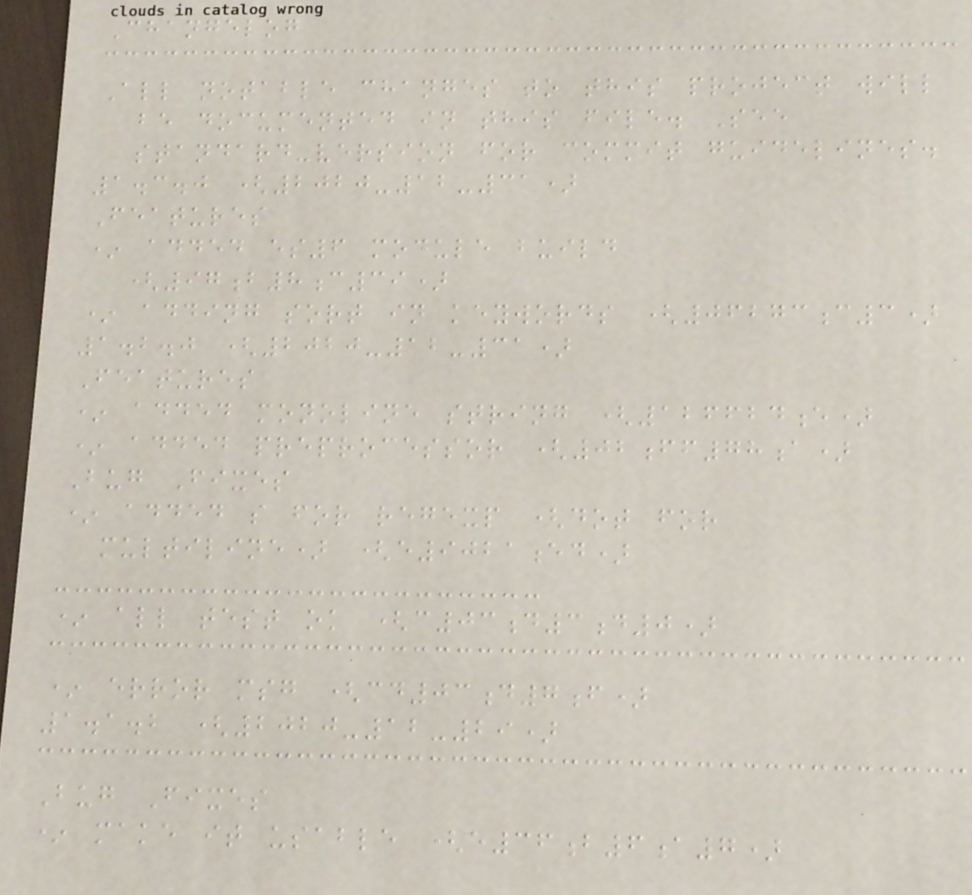Changelog
All notable changes to this project will
be documented in this file. See
standard-version for commit guidelines.
1.3.0 (2020-12-31)
Features
* added es6 module build
(97b8c39)
* adding sort in keywords (06273c3)
1.2.0 (2020-12-31)
Features
* added monoline string (126624e)
* added preprocessor (02ff78a)
Bug Fixes
* added s for regexp (dot for
multiline) (e9021ed)
* all test ok (c03d3d0)
* error msg (cd03d7f)
1.1.2 (2020-12-29)
Bug Fixes
* make it usable (e36b6a7)
